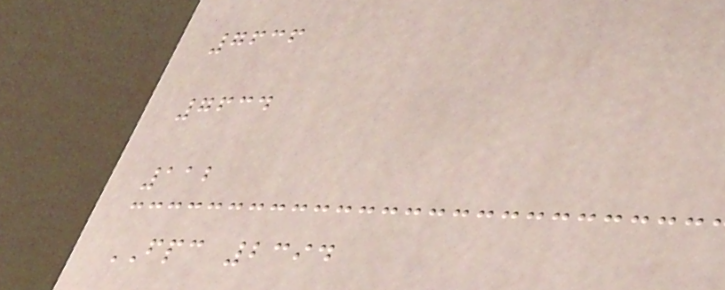7636
7634
112
FPC 2394
